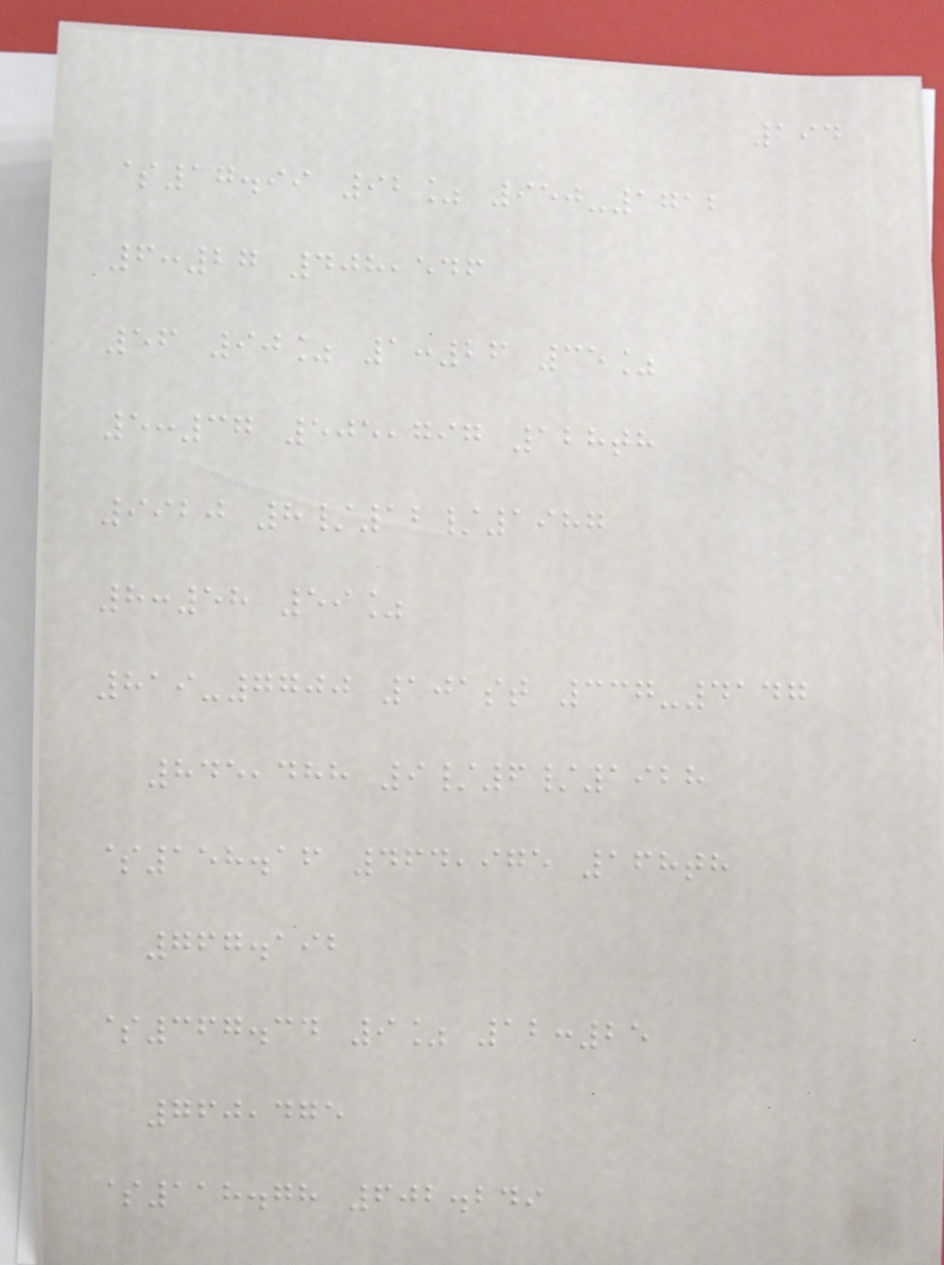194
$17.99 92% 950-1712
6:27 408,546
56 90% 1:26 35%
5:37 505,797 128th
9920 8/12/1987
8:58 59%
819-7700 101st 337-4147
845,488 9/6/1928
$158.16 464,975 168th
767.192
$367.34 9% 12:25
760,475
$118.78 602.249
